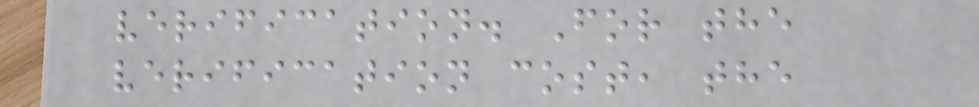verification. For the
verification cost, the
